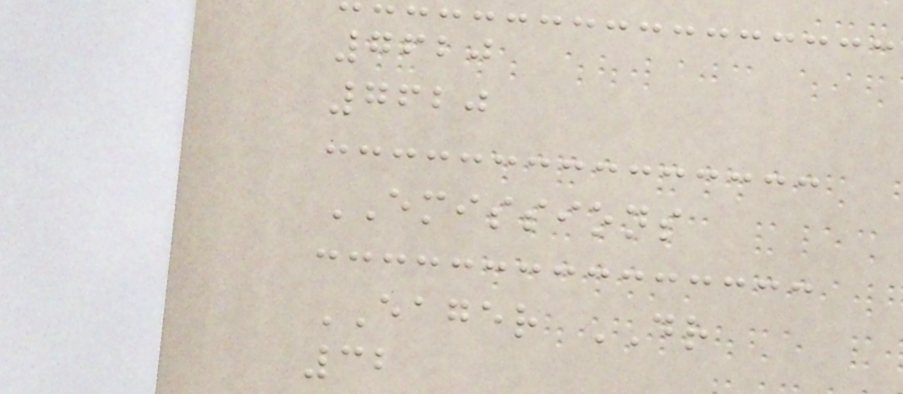7620
7620
EMISSIONS
EAGER DR
32
